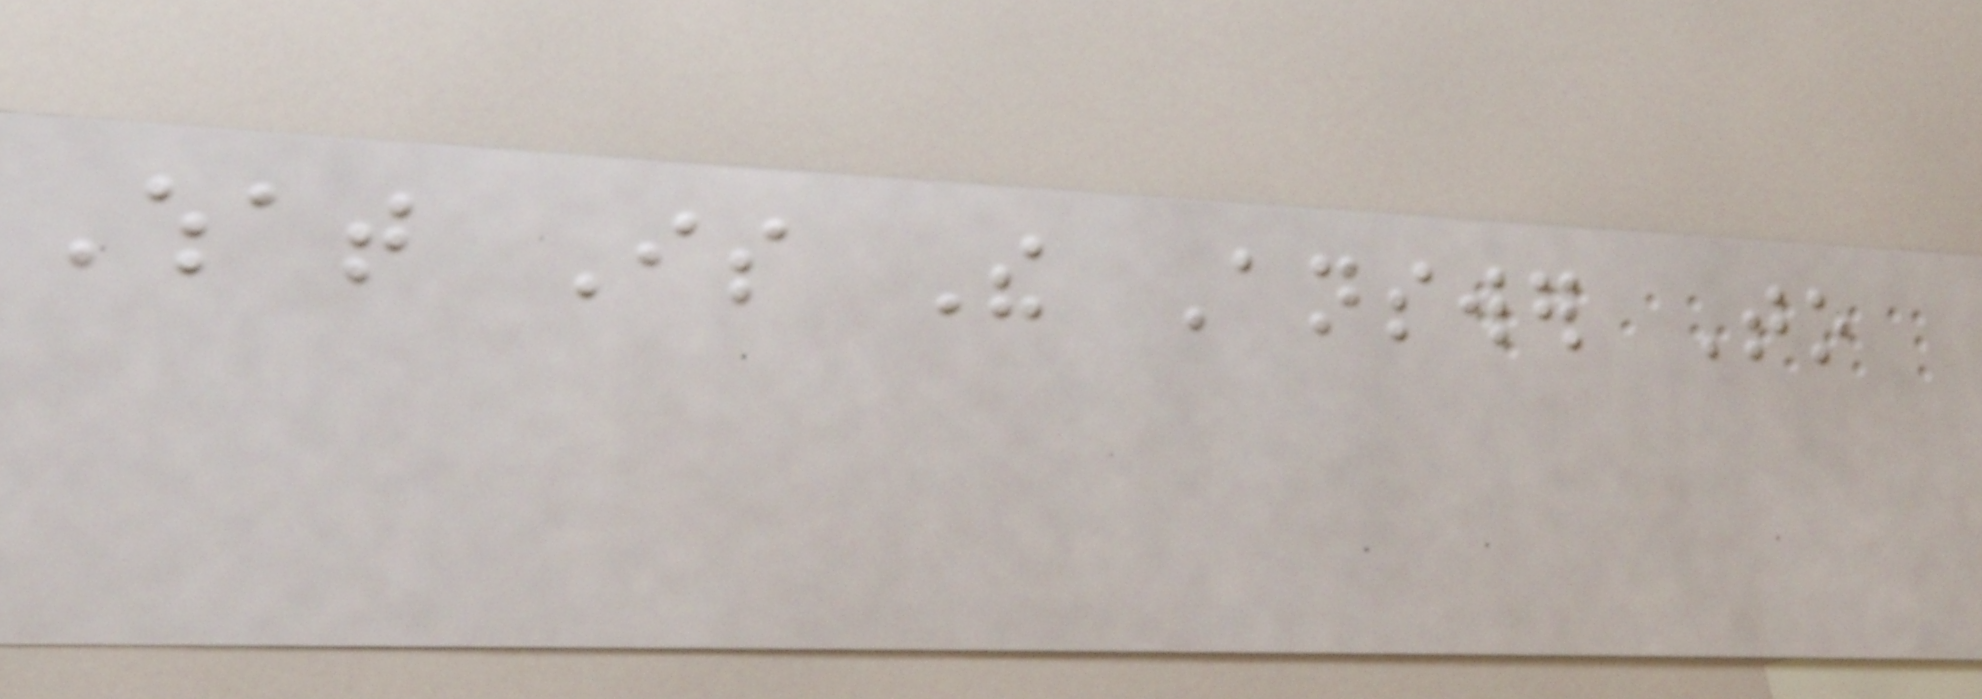What Is The Answer To
